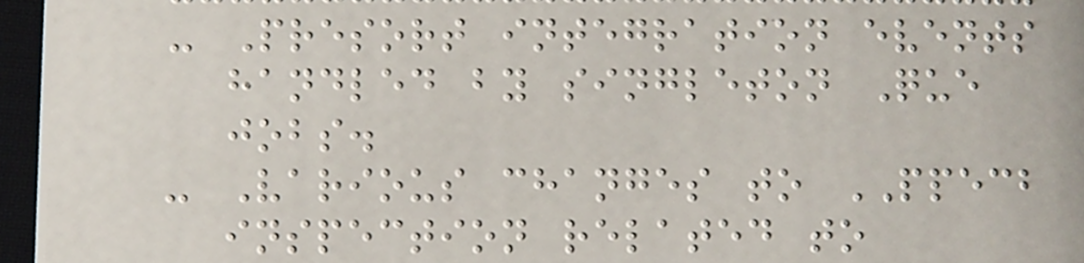- Presort integration events
handled by singleton Que
jobs.
- Various changes to PPECB
inspection related to
